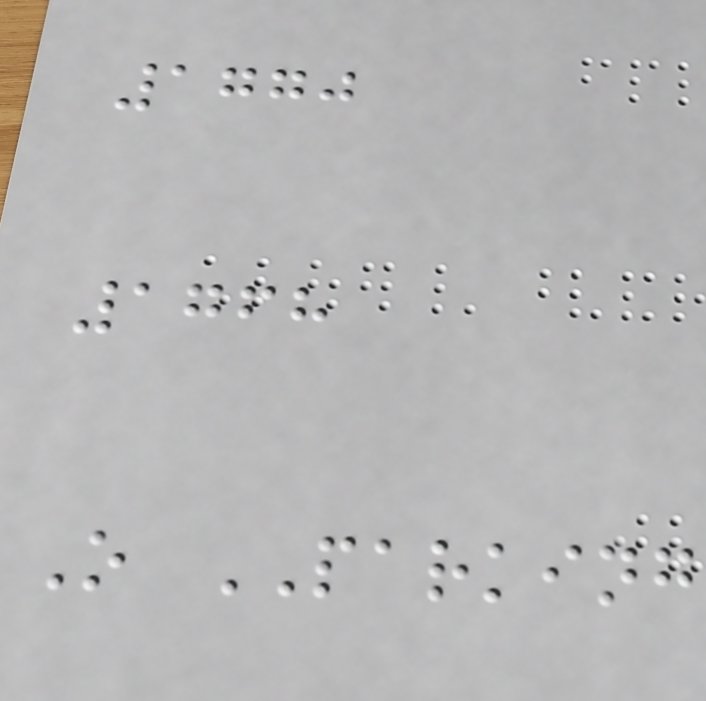1770
1768
O PARKING
